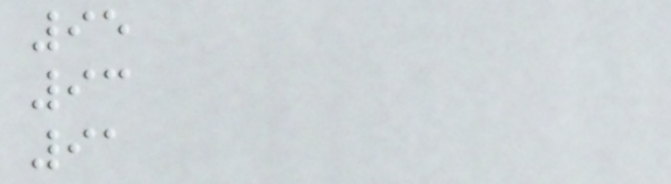95
93
91
